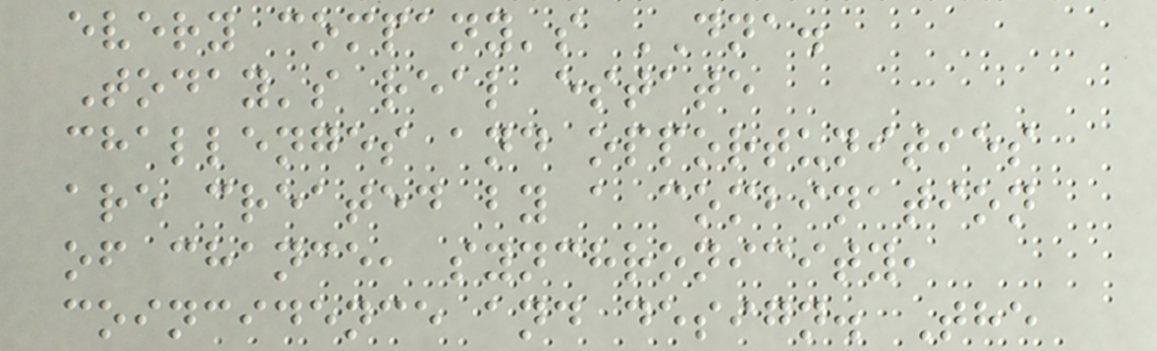every company's DNA.
Today's real estate
challenges and opportunities
are created by a combination
of chance, synchronicity,
coincidence and design. The
